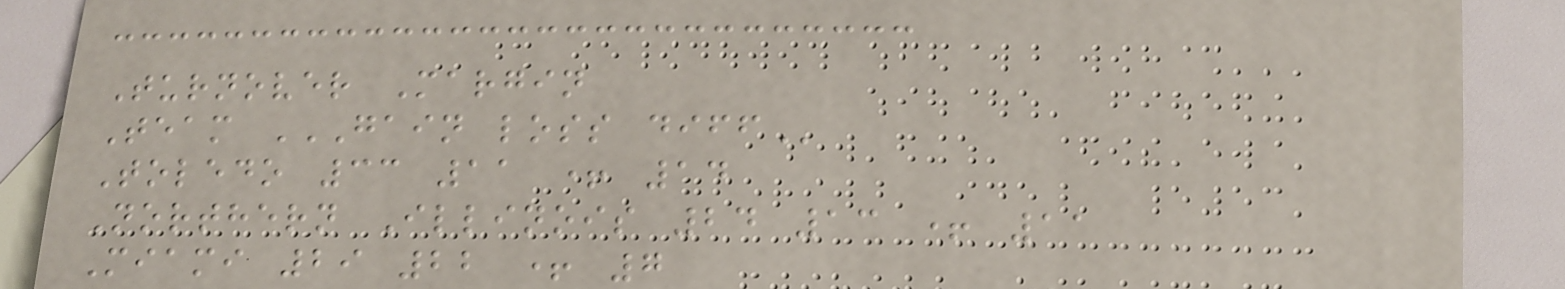Turnover Margin
Team GAIN LOSS DIFF
Toledo 33 11 + 14
Northern Illinois 24 13 + 11
Miami 29 22 + 7
